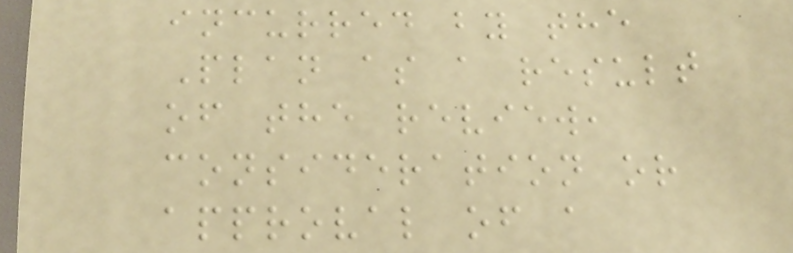incurred by the
Plan as a result
of the review,
consideration or
approval of a
